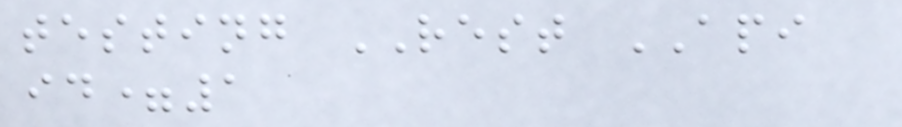testing REST API
id=1
